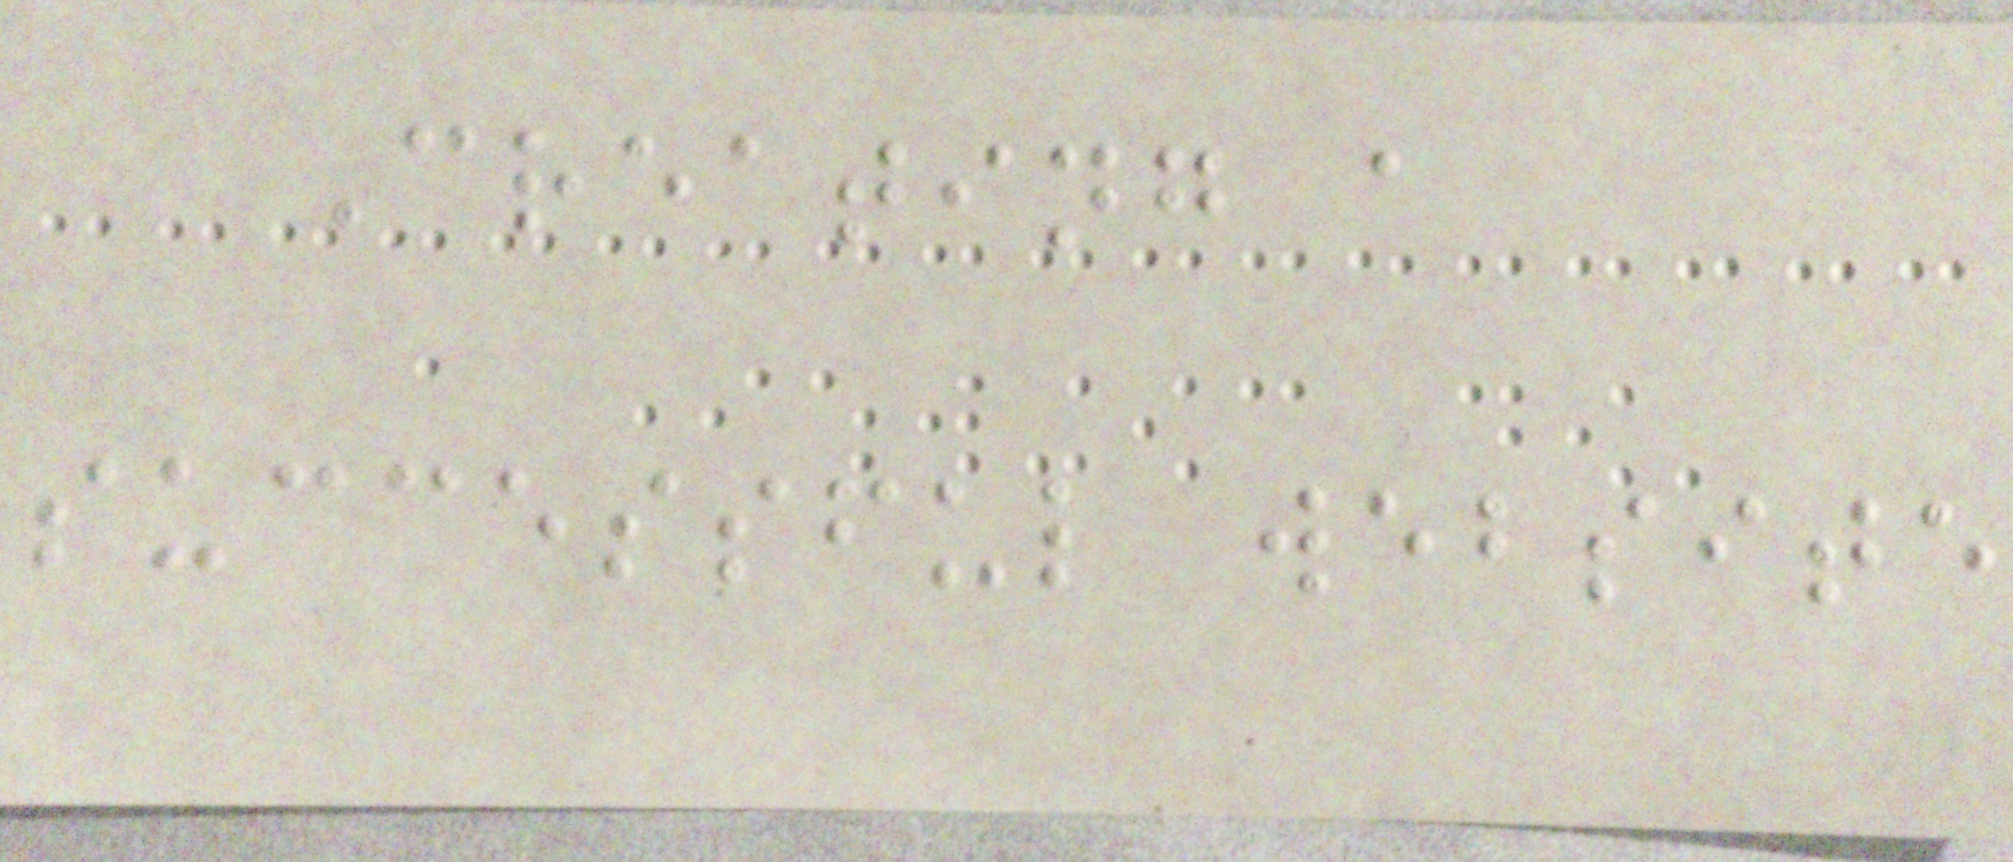Creating a
successful website
